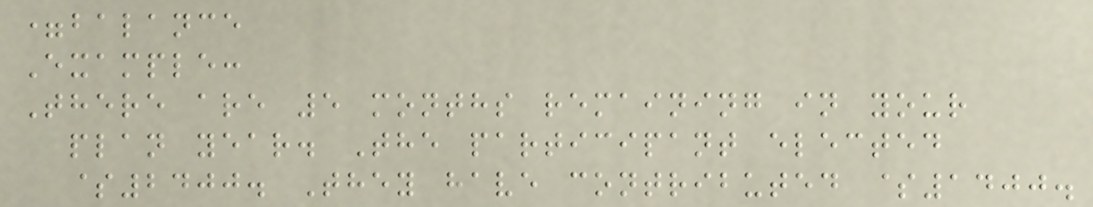=balance
Example:
There are 5 months remaining in your
plan year. The participant elected
$2400. They have contributed $1400.
